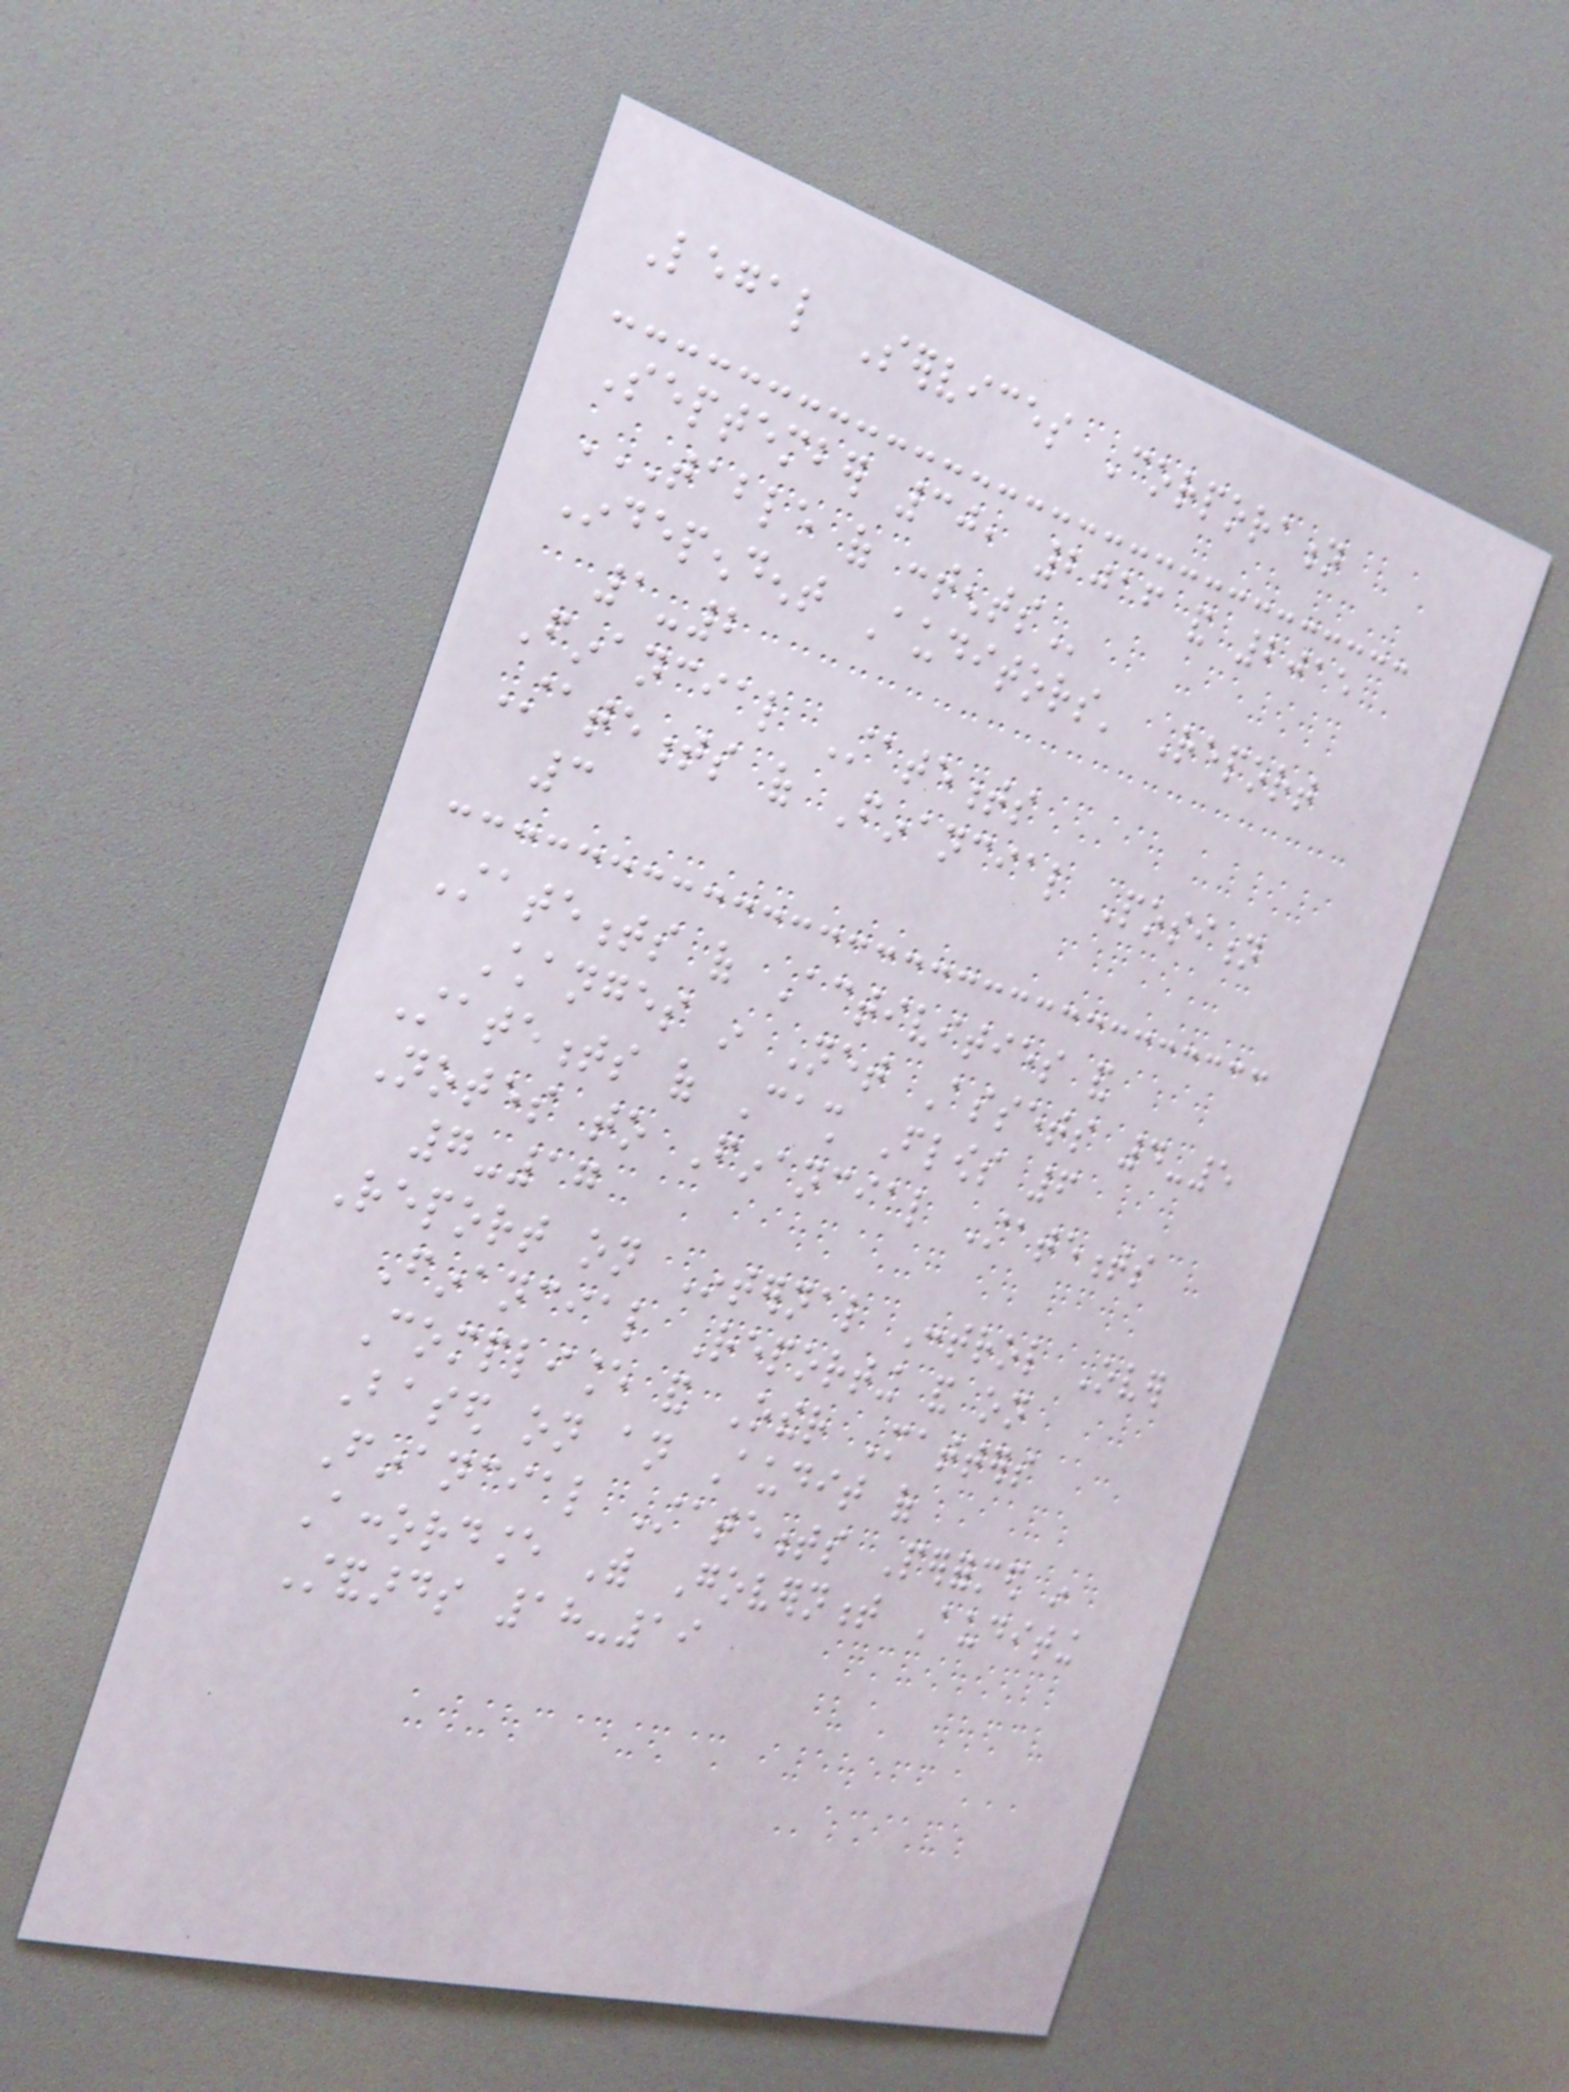Legal Services Corporation
September 30, 2016 and 2015
TABLE OF CONTENTS
Independent Auditors' Report
1-2
Financial Statements
Statements of Financial Position
3
Statements of Activities and
Changes in Net Assets 4-5
Statements of Cash Flows 6
Notes to Financial Statements
7-17
Report on Internal Control Over
Financial Reporting and on
Compliance and Other Matters
Based on an Audit of
Financial Statements Performed in
Accordance With Government Auditing
Standards 18-19
